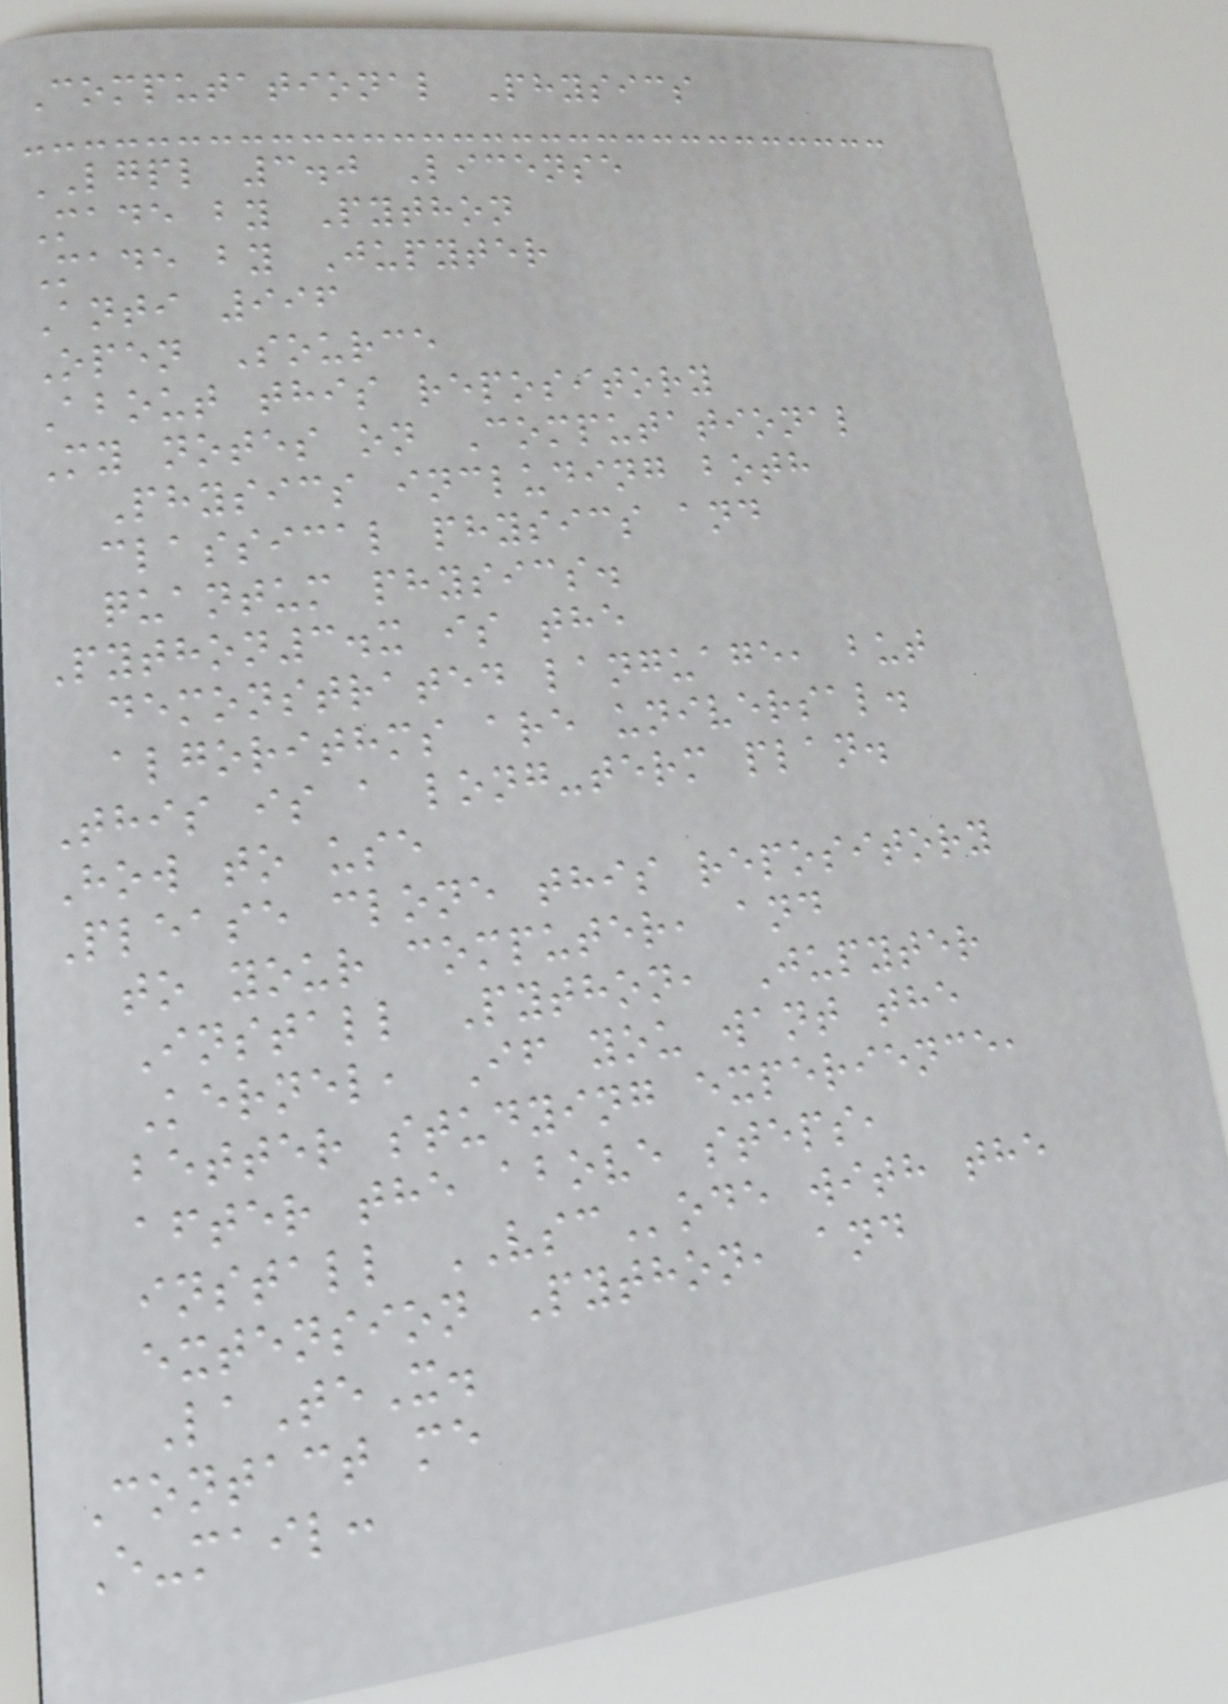Computational Physics
LGPL 3.0 License
Made by Python
Made by Jupyter
Anti 996
Open Source
About this repository
My notes on Computational
Physics including both
classical physics and
quantum physics.
Python3.x is the
demonstrated language, but
algorithms are universal.
This is a long-term plan.
How to use
Please clone this repository
to your computer, and
Install Python, Jupyter
Kernel, If you want the
better studying experience,
after the above steps,
install VSCode with the
extension Python, and
LaTeX.
Contact me
E-mail:
